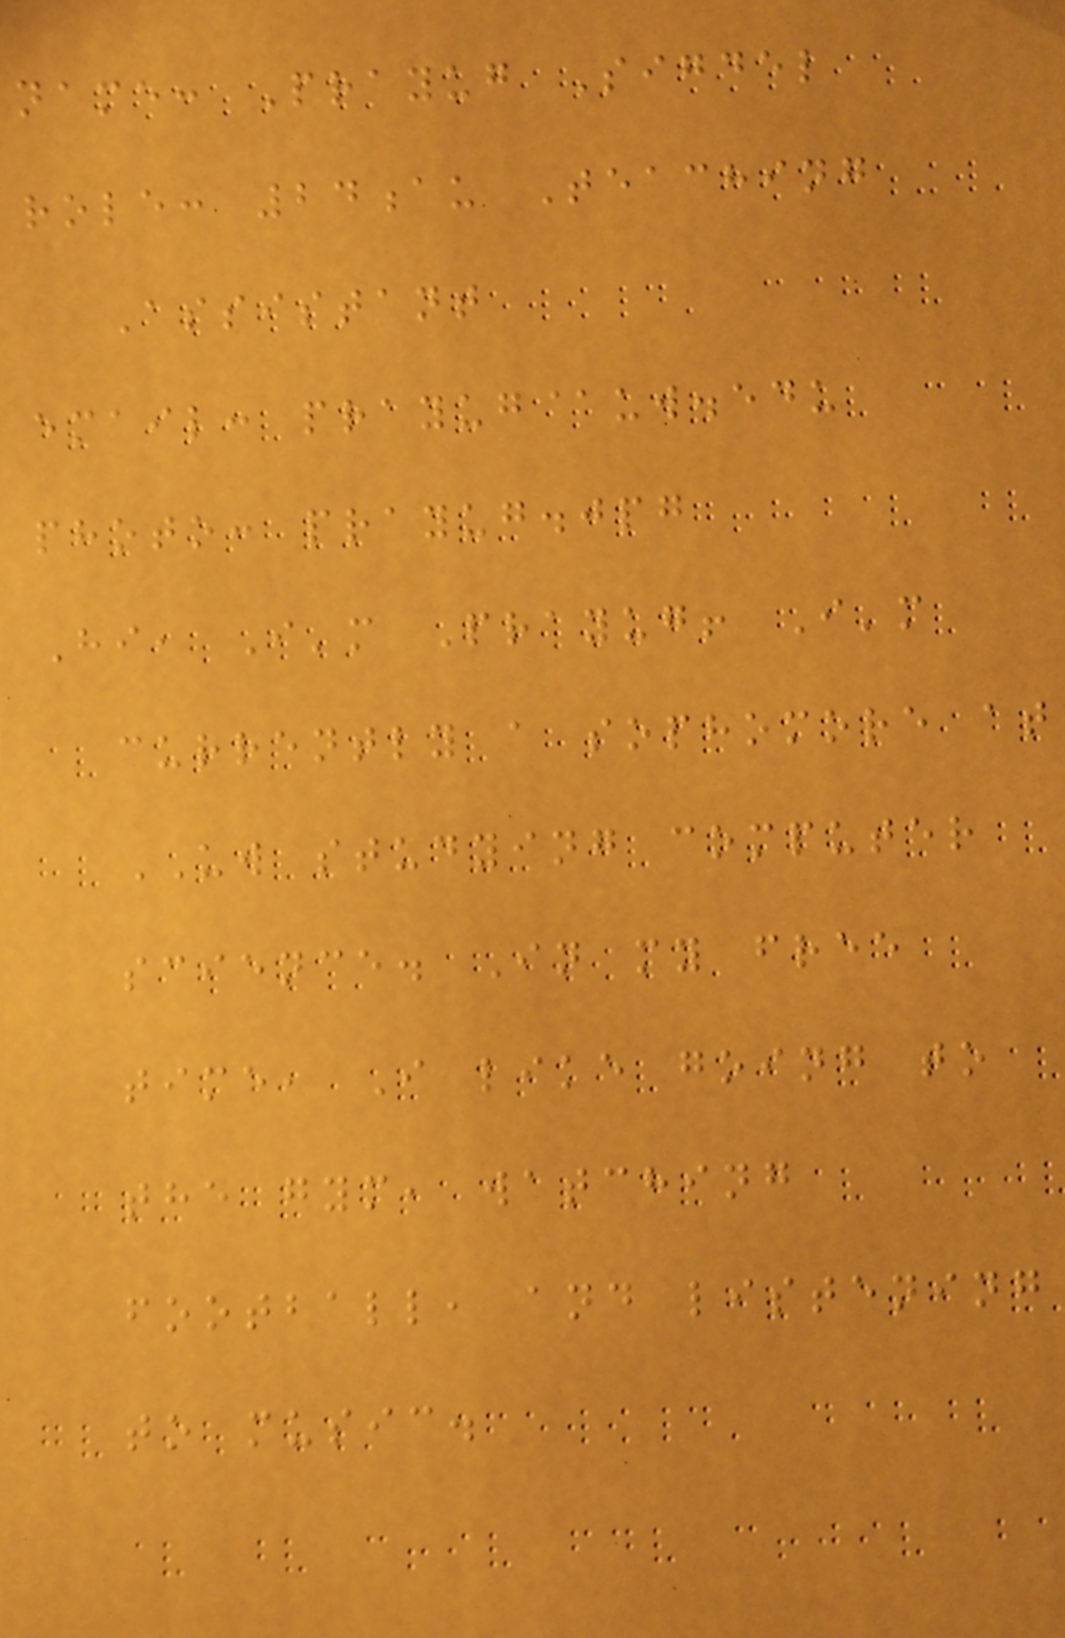name: Prayug Sigdel
role: 24au Teaching
Assistant
email: prayug@uw.edu
photo: prayug.jpg
Hi, I'm Prayug! I'm
currently a sophomore at
UW studying computer
science. In my free
time, I like going to
the gym, watching
football, and listening
to music.
